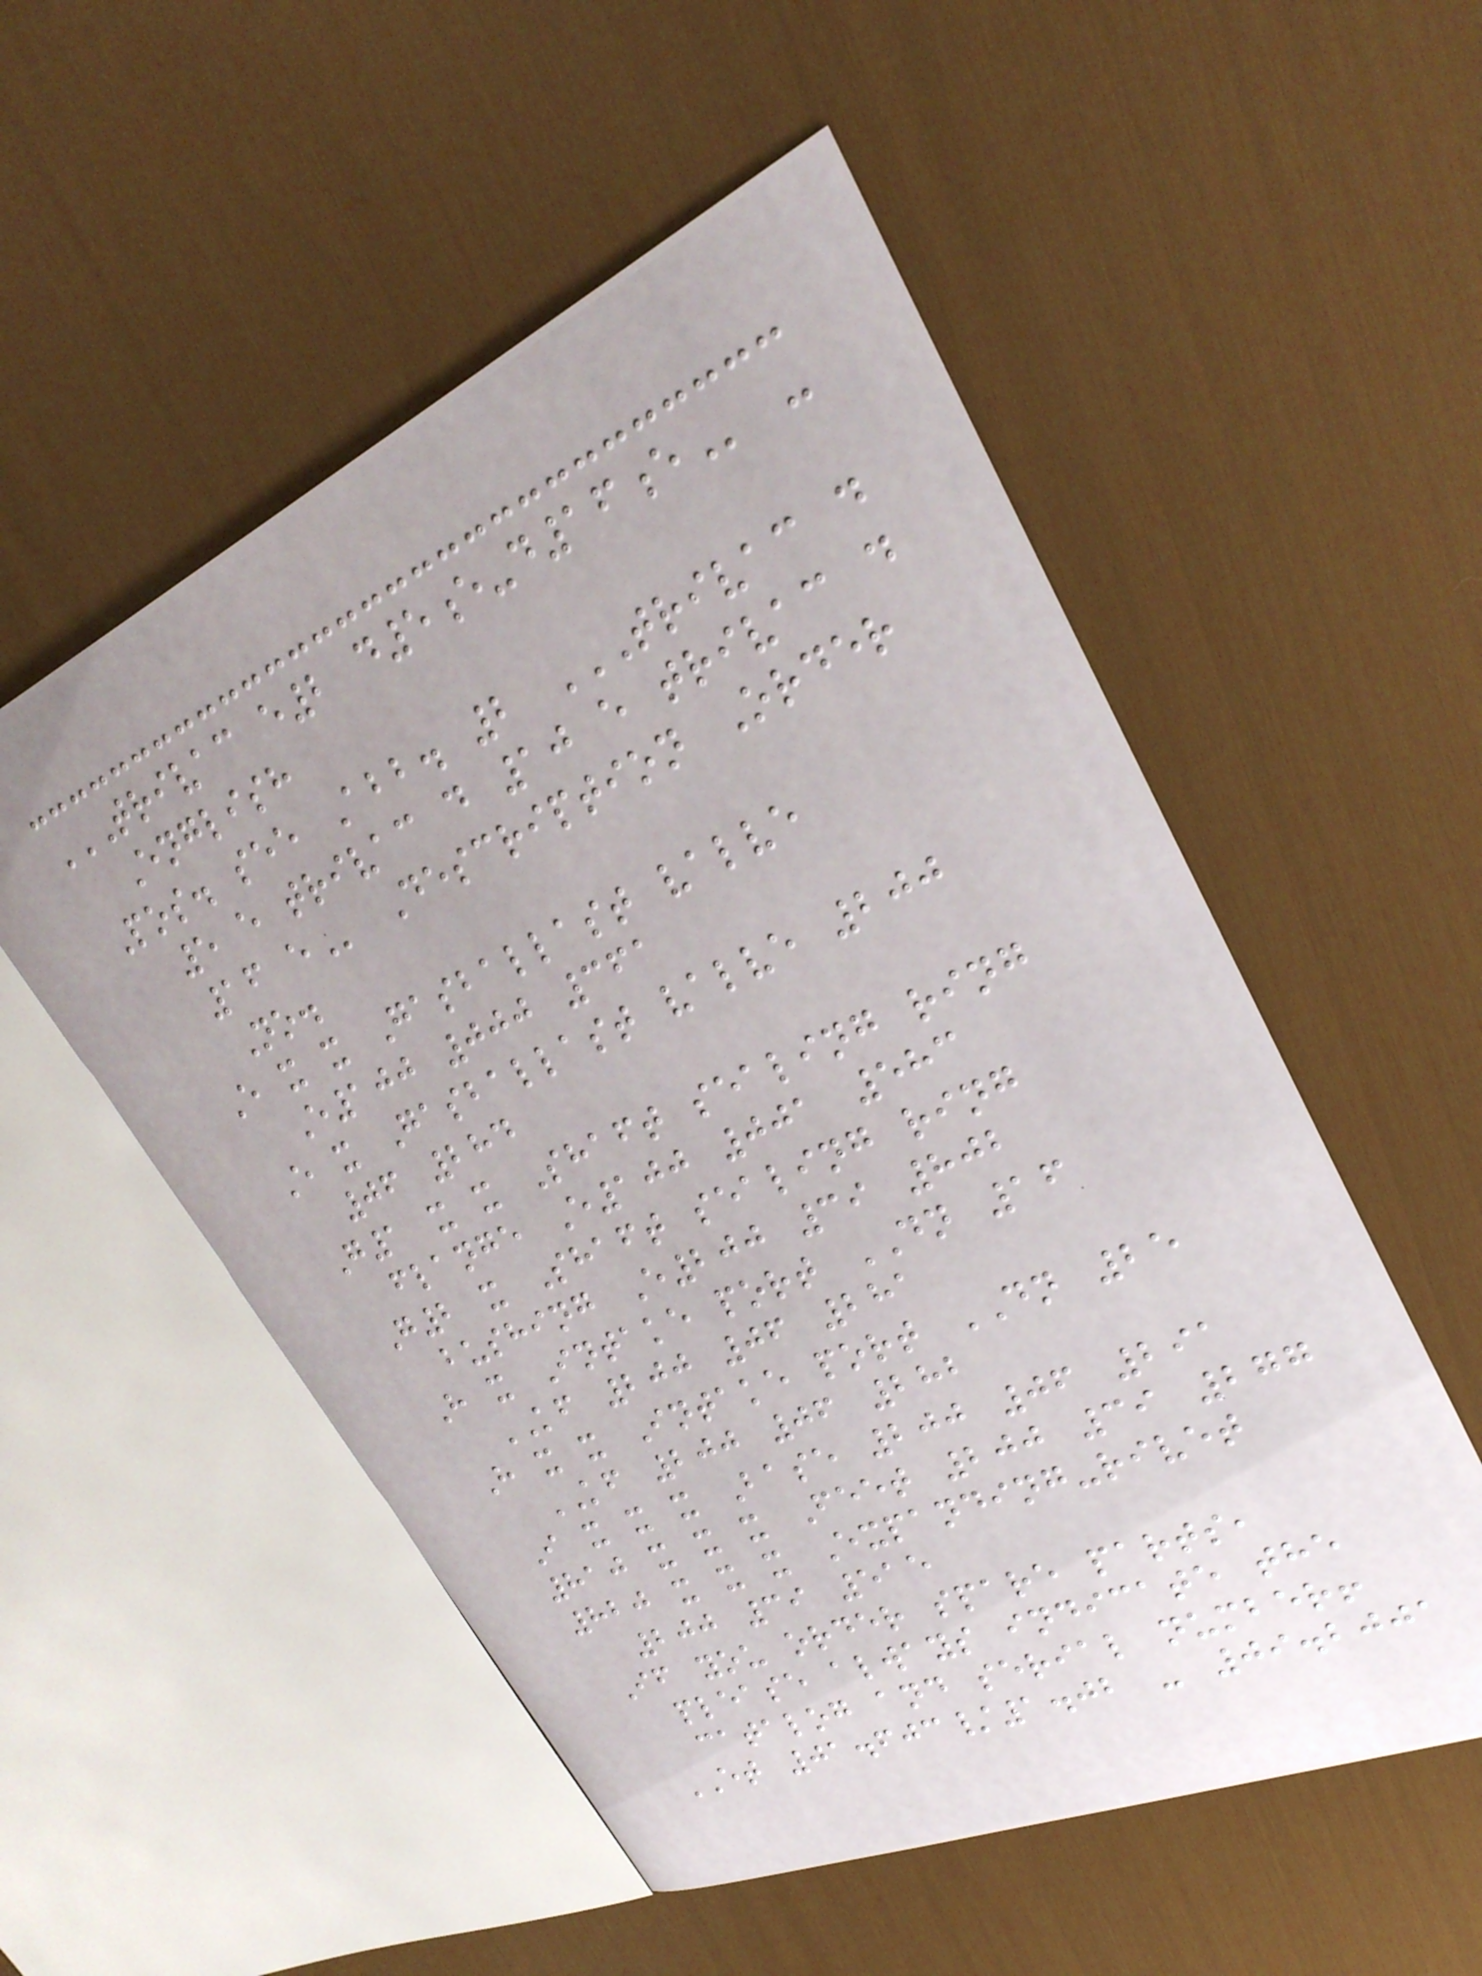TRIVAC E2 D5E-D16E -
English
Pos. see Abb. 2 TRIVAC D
5 E TRIVAC D 10 E TRIVAC D
16 E Description Order
No.
E x x Gasballast valve
E100 000 361
E x Gasballast valve 200
06 284
G1 x x Shaft sealing ring
flange E100 001 583
G2 x Shaft sealing ring
bushing E200 39 802
H x Intake port DN 16
KF 200 06 281
H x x Intake port DN 25
KF 200 06 282
I x x x Base 200 06 291
810 x x x Feet 200 39 277
820 x x x Expanding-rivet
200 39 515
If you order spare parts,
please always indicate the
catalog and serial number!
ET 01.603/1.02 - 09.2001
